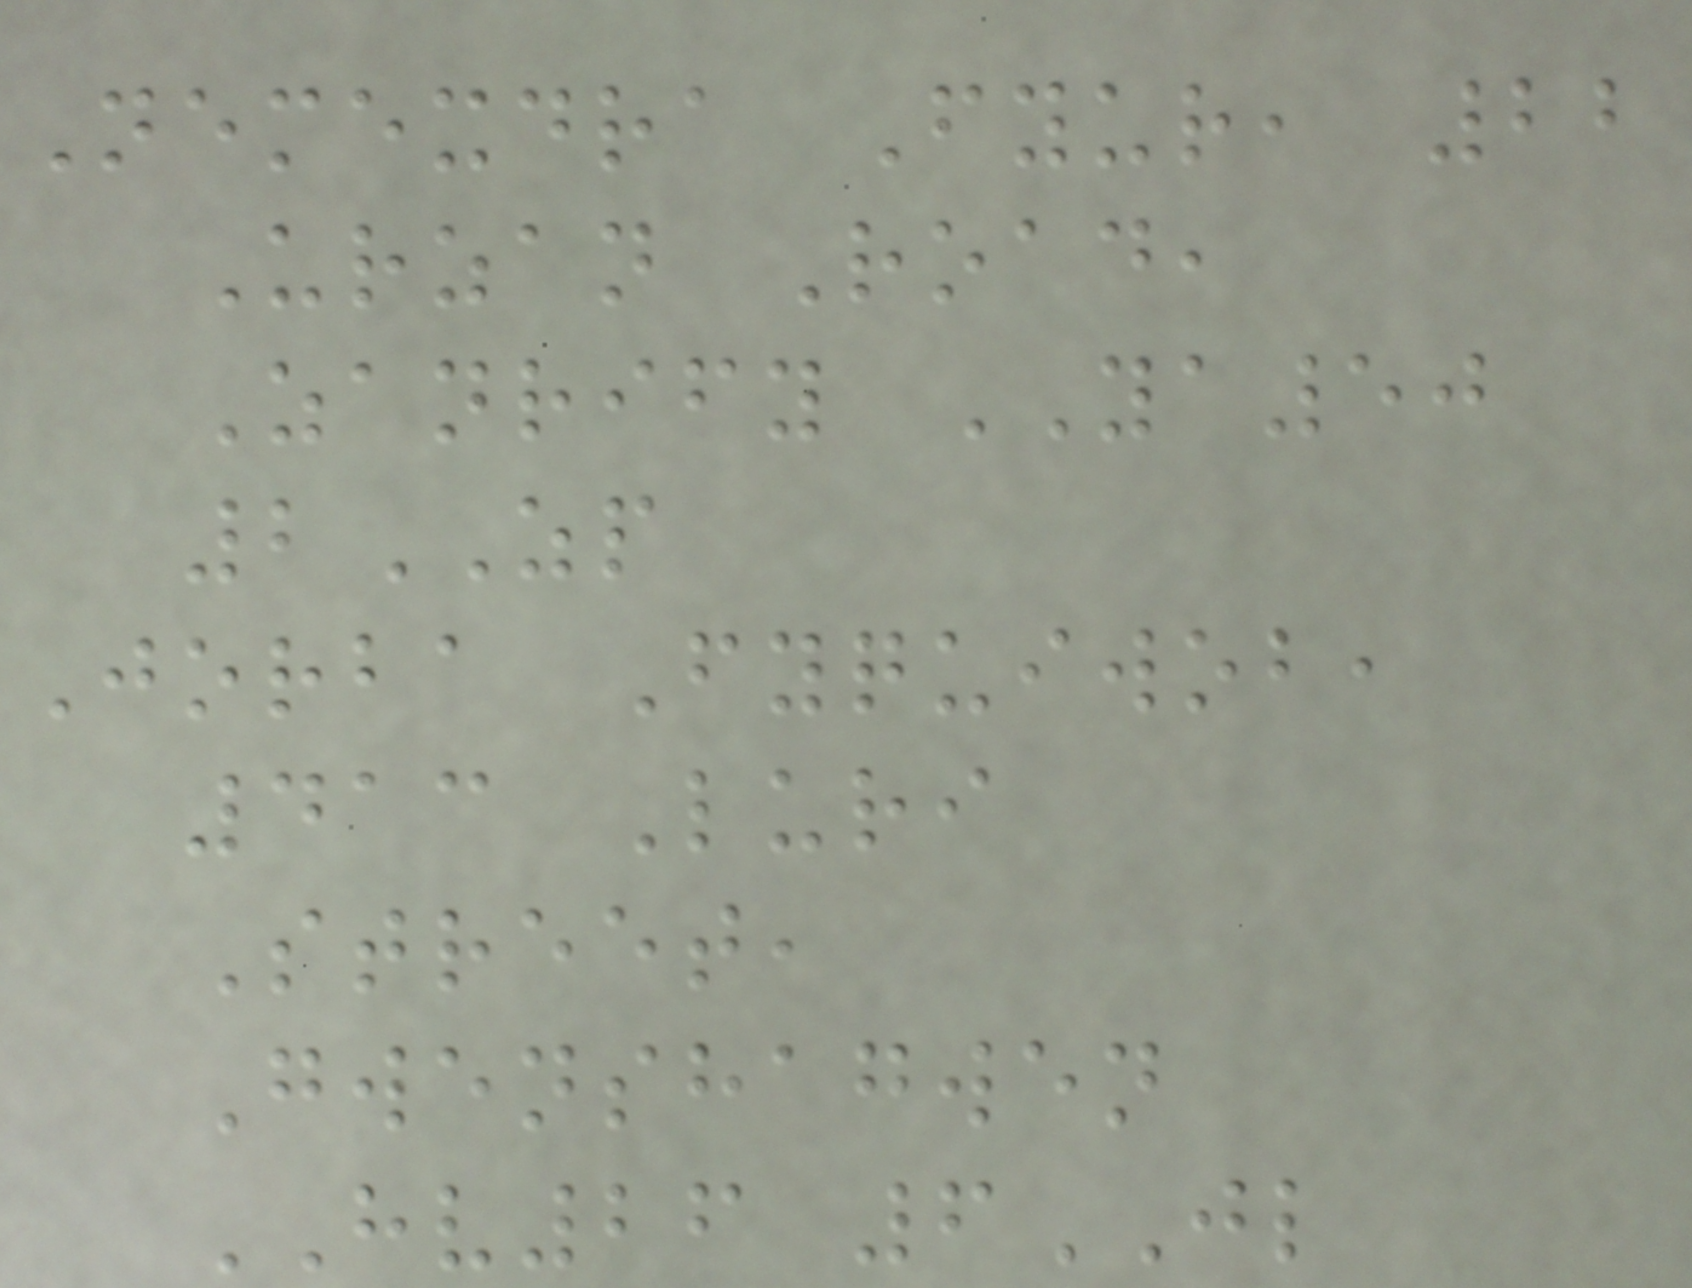Nemexdra Fyur, 22
Urzan Road,
Zanrify YA50
2ZP
Jorba Fyquiwob,
413 Luri
Street,
Gwenshagwen
HV26 6JL
